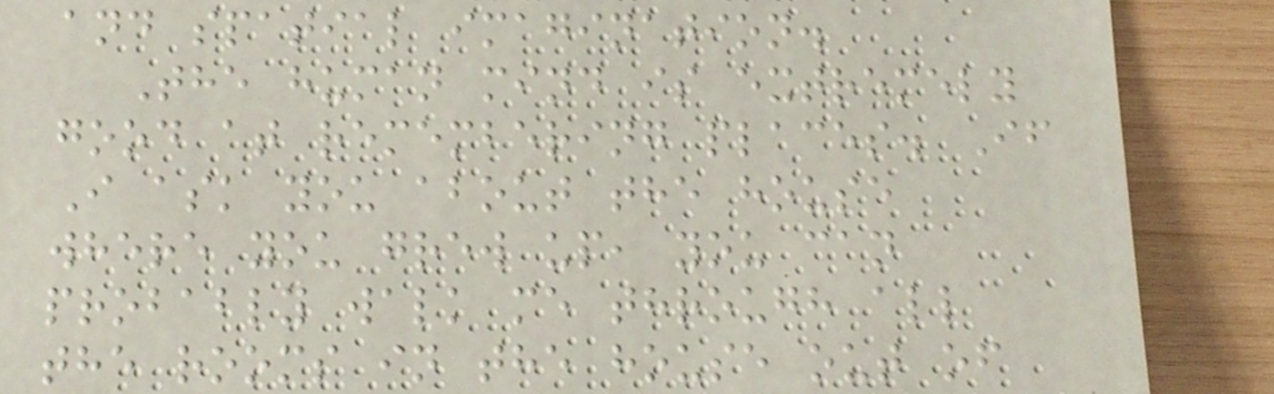and spatial imagination.
The human mind is extremely
good at remembering places. If
I ask you about the house
where you grew up, you can
probably walk me through all
the rooms in the house out of
